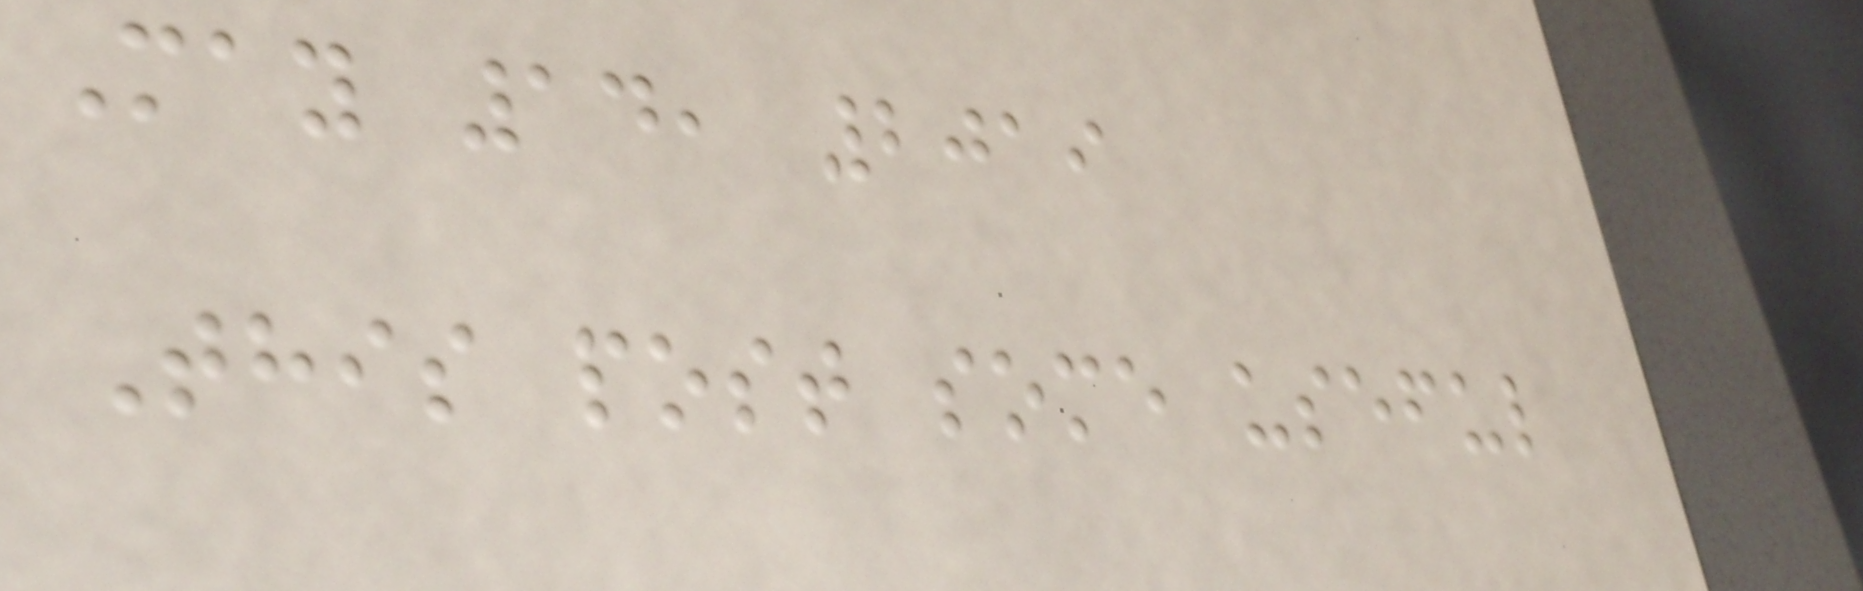May 14, 2019
This post some useful
